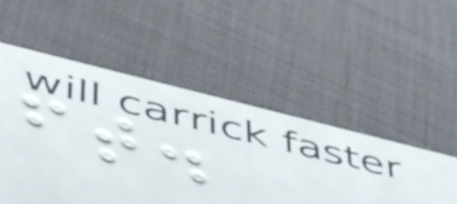ft.
